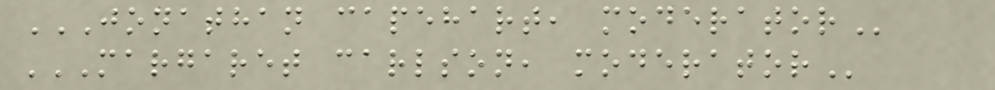JONATHAN CAPEHART, MODERATOR
MARGARET CARLSON, MODERATOR
